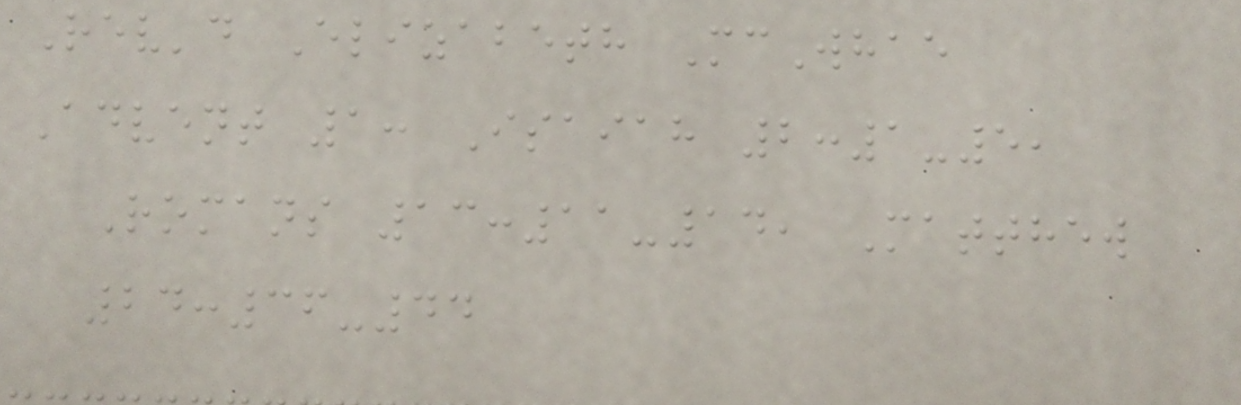Rev'd Elizabeth McWhae
Advent 1: Isaiah 2:1-5,
Romans 13:11-14, Matthew
24:36-44
